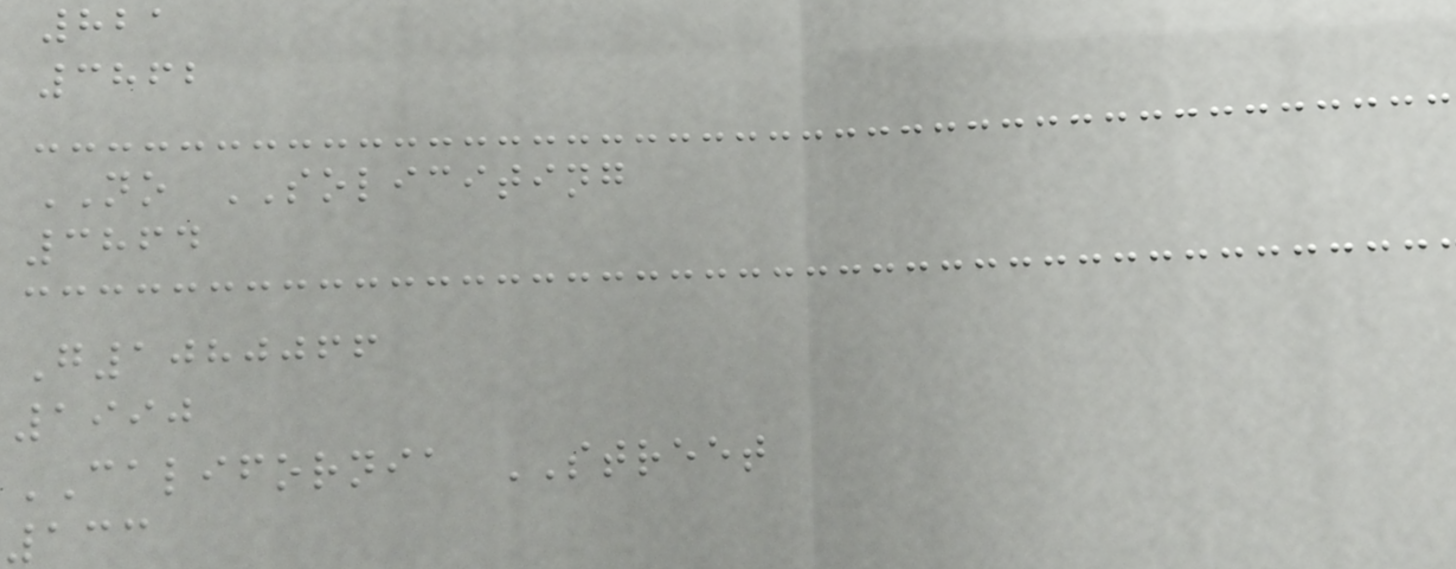821
3862
NO SOLICITING
3864
G1080066
1990
CALIFORNIA STREET
133
